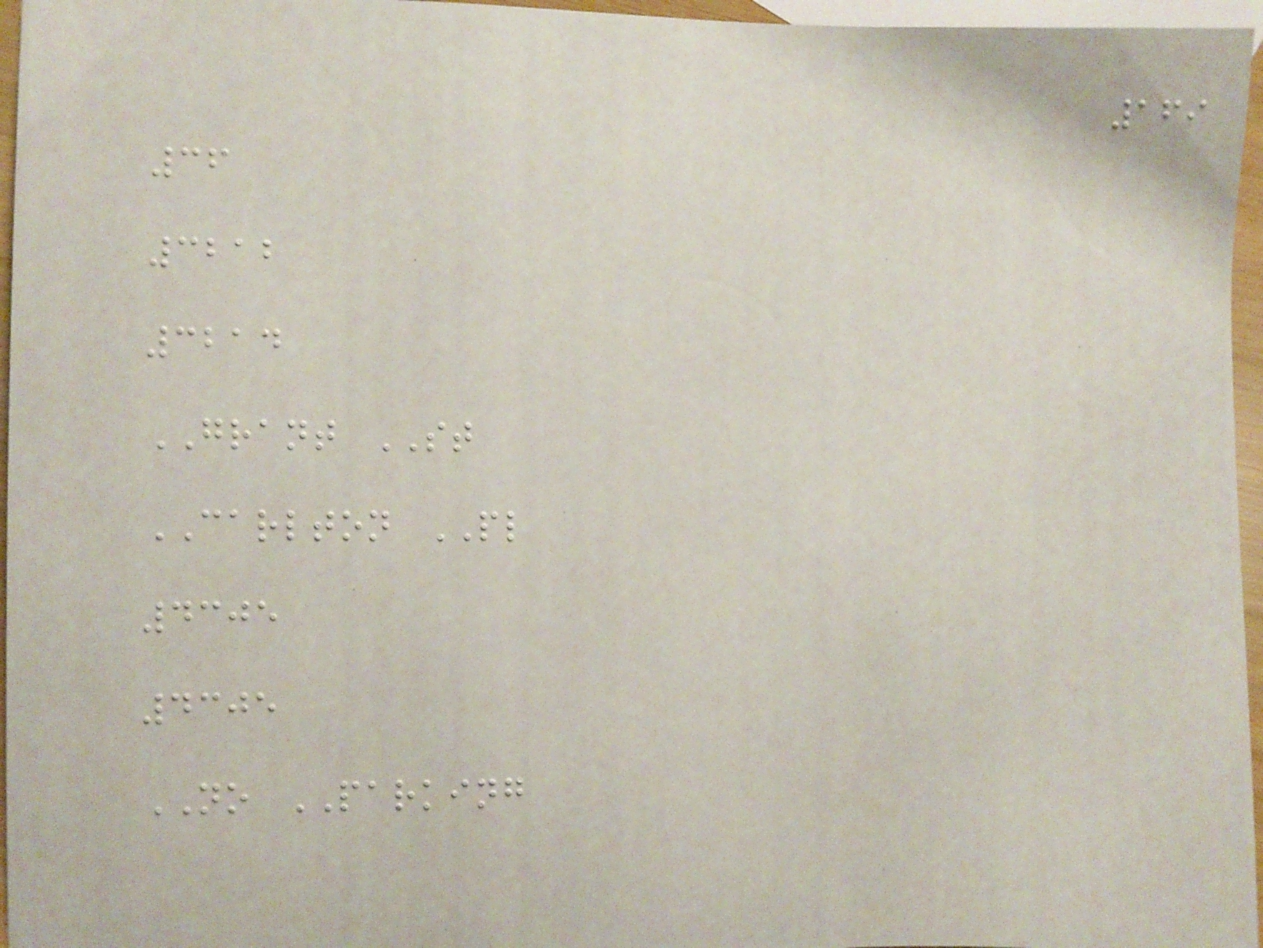169
36
3212
3214
GRANT ST
CARLTON PL
4305
4305
NO PARKING
